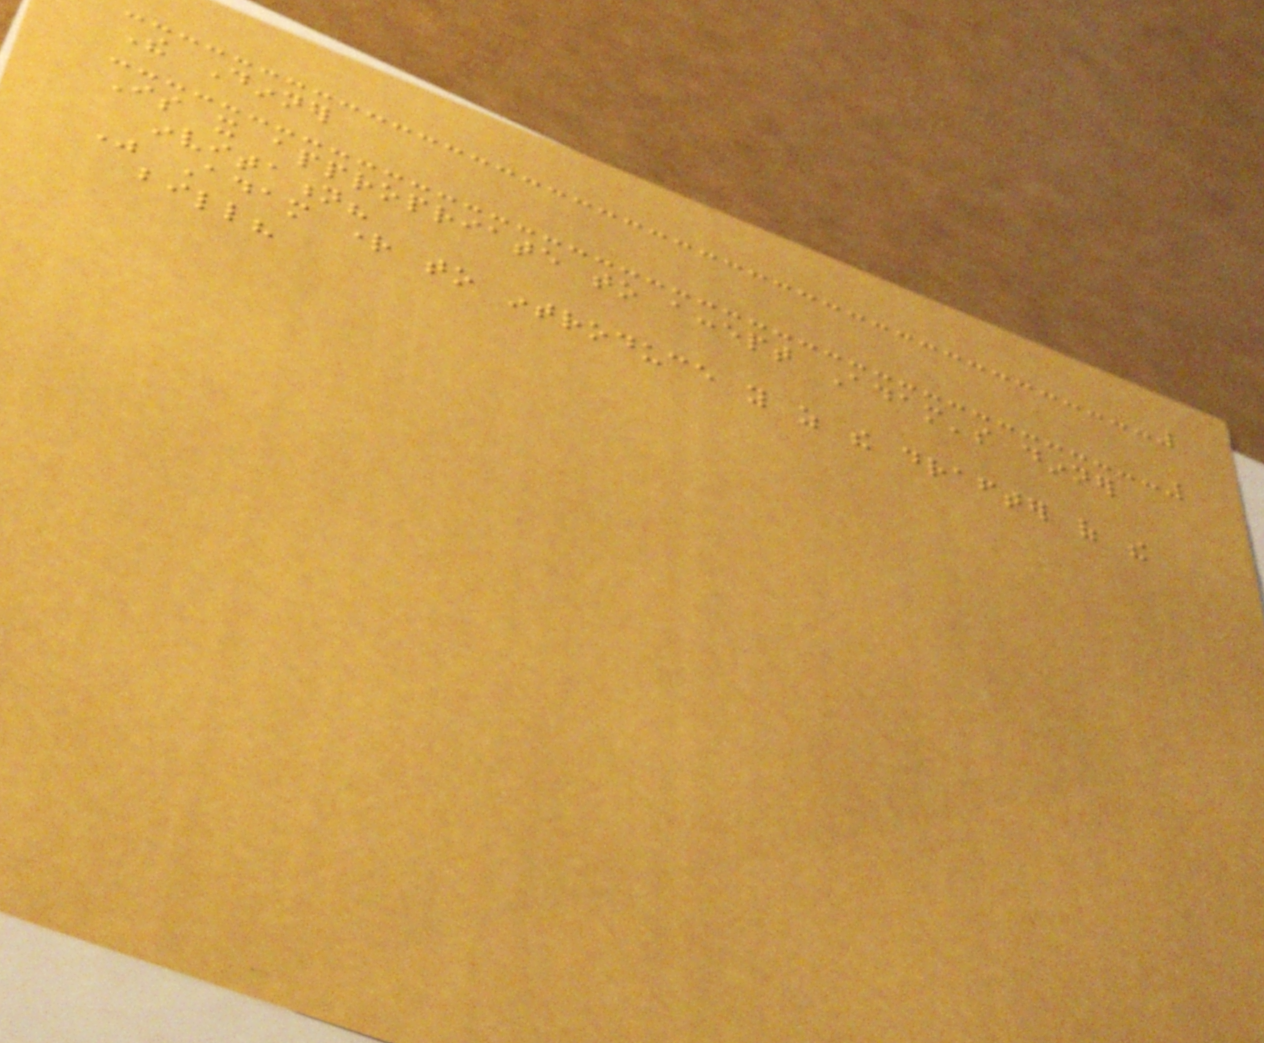The Dinner
Is it appropriate to accept Adam's dinner
invitation?
Was Adam right to introduce you as the drafter of the
bill?
